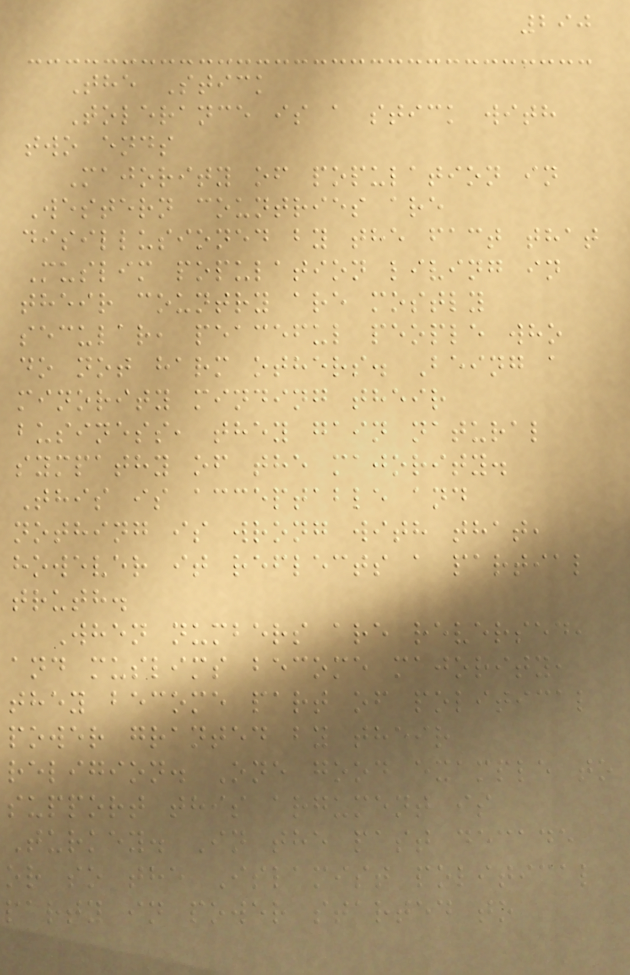290
The Stick
Tolerance is a stick with
two ends
Majority of population in
Western countries are
disillusioned by the fact that
Muslim population living in
their country are mostly
secular, peaceful people who
do not harm others. Being a
minority minding their
business, they gain natural
sympathy of the majority.
This is acceptable and
nothing is wrong with that,
however it reflects a partial
truth.
When numbers are reversed,
and muslims become majority,
they become part of political
power granted by their
religion. One good example to
support this argument is
Turkey. In the past decade
or so the Islamist political
party in power started to
